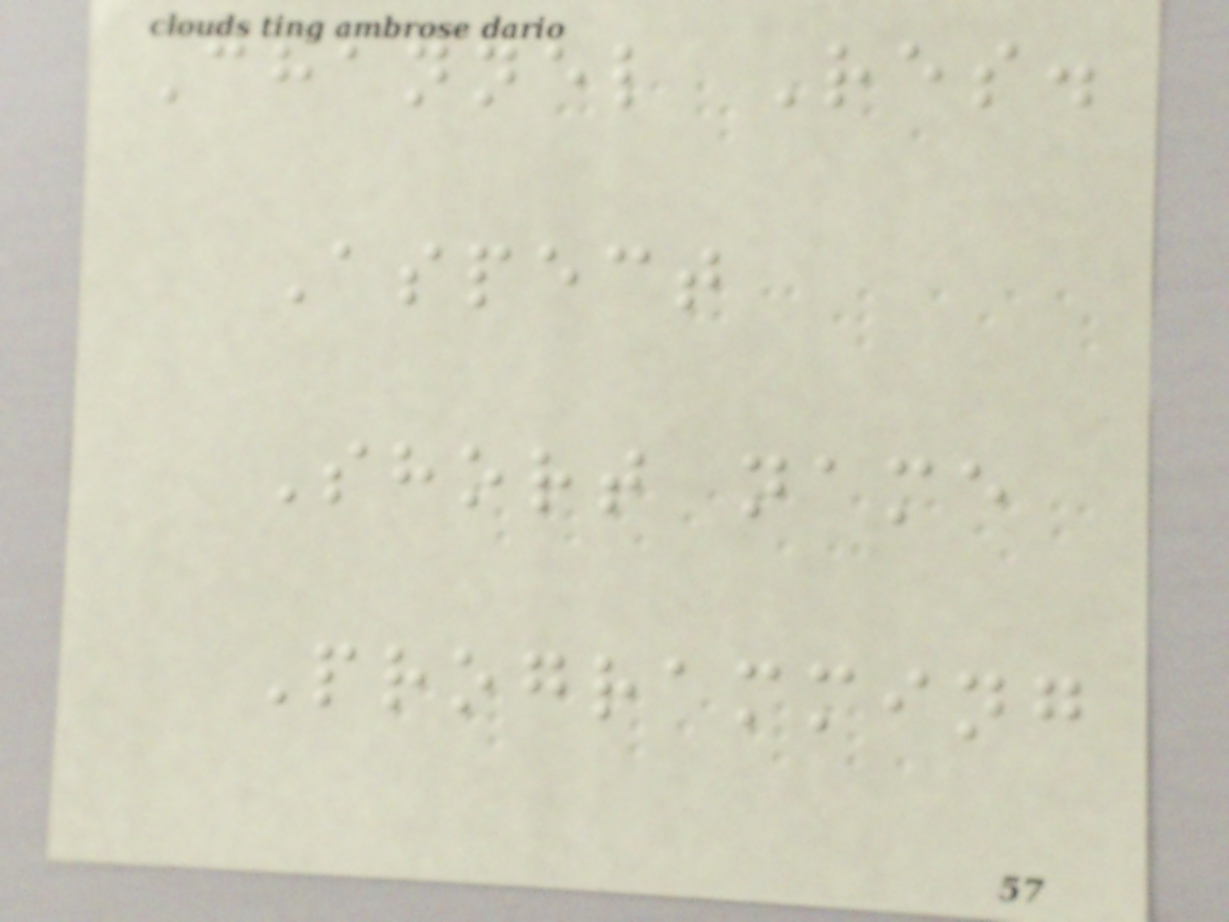Channel Res.
Aspect
Short name
Programming
